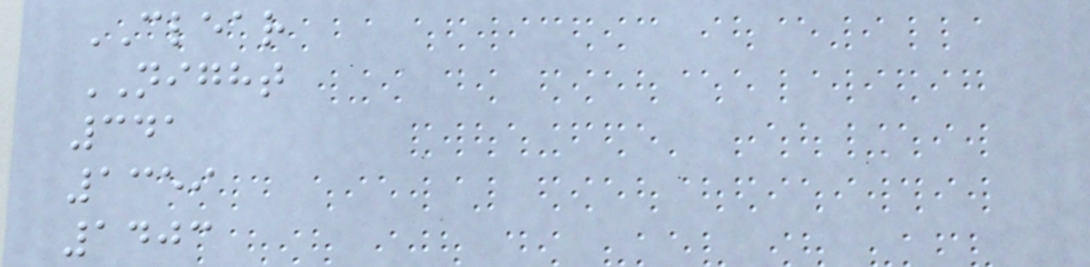CLEAR
NIGHT
341
1359
1403
